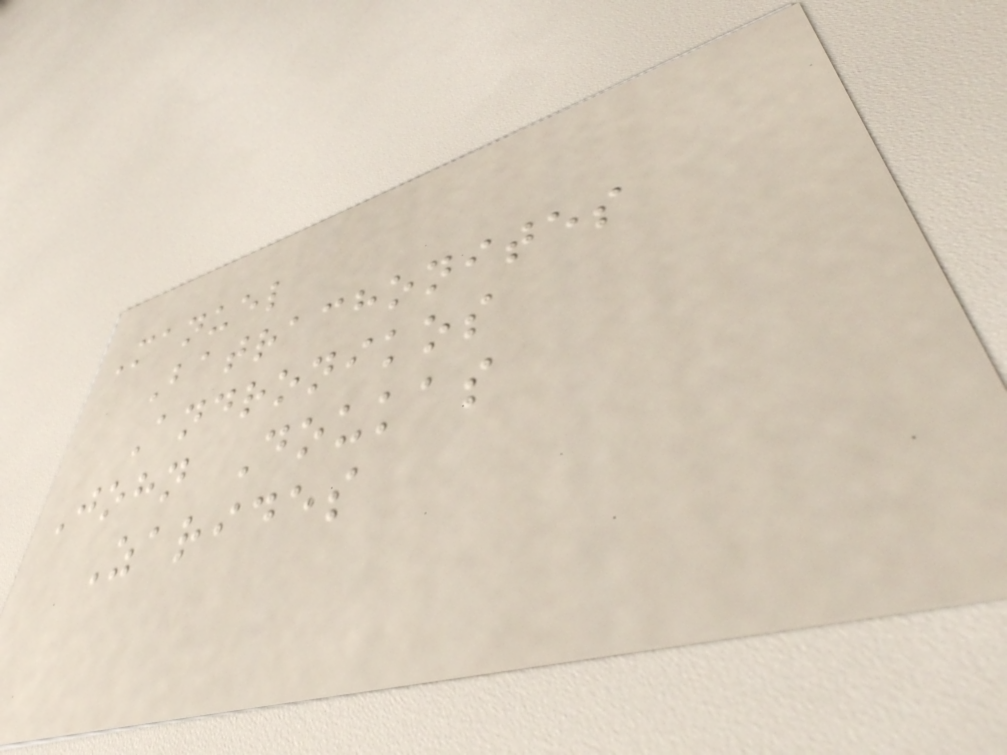Manuel
Batrachonites
Andronikos
John Doukas
Zarides
